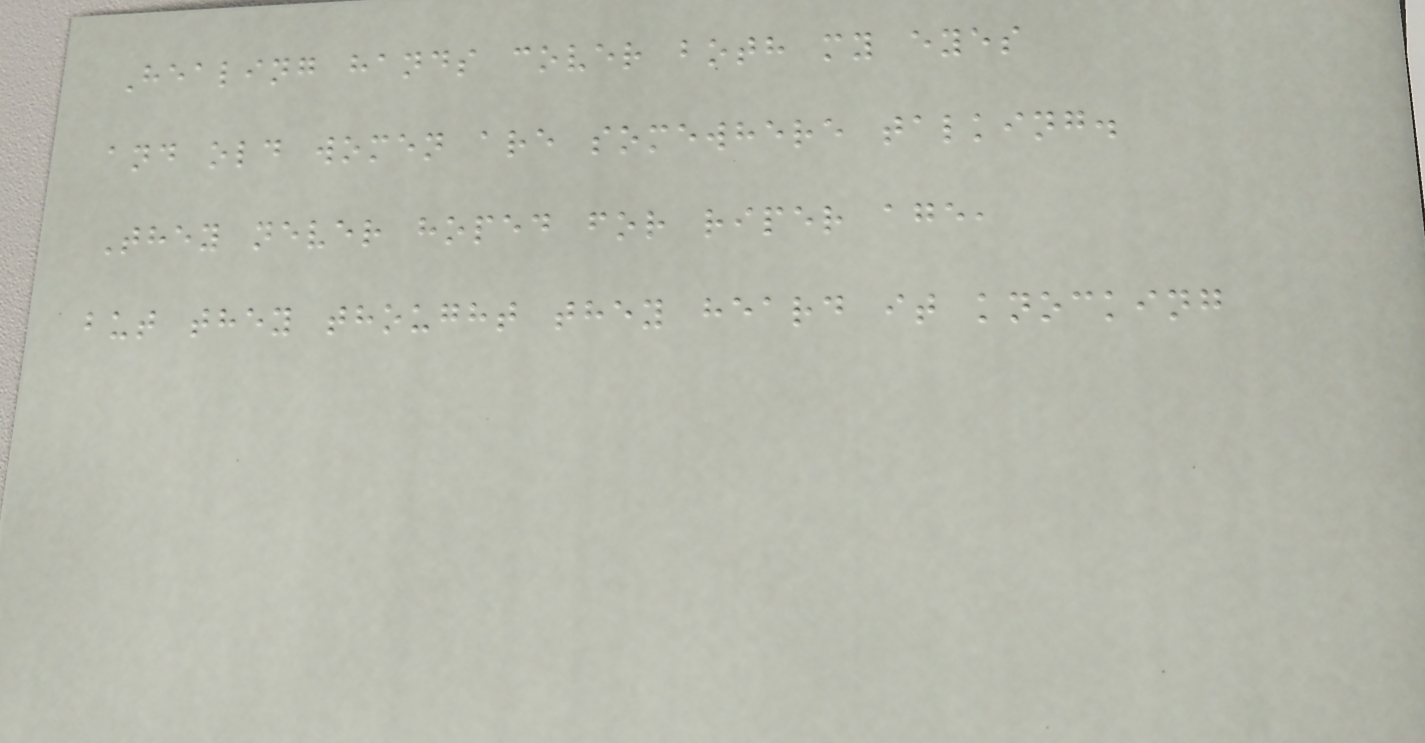Healing hands cover both my eyes
and old women are somewhere talking.
They never hoped for riper age,
but they thought they heard it knocking
